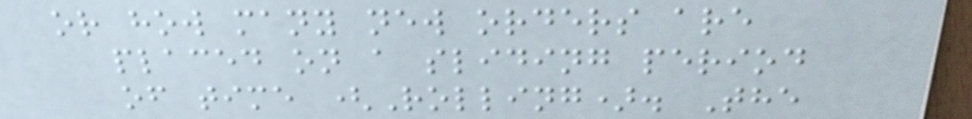or how many new orders are
placed on a sliding period
of time (Rolling). The
